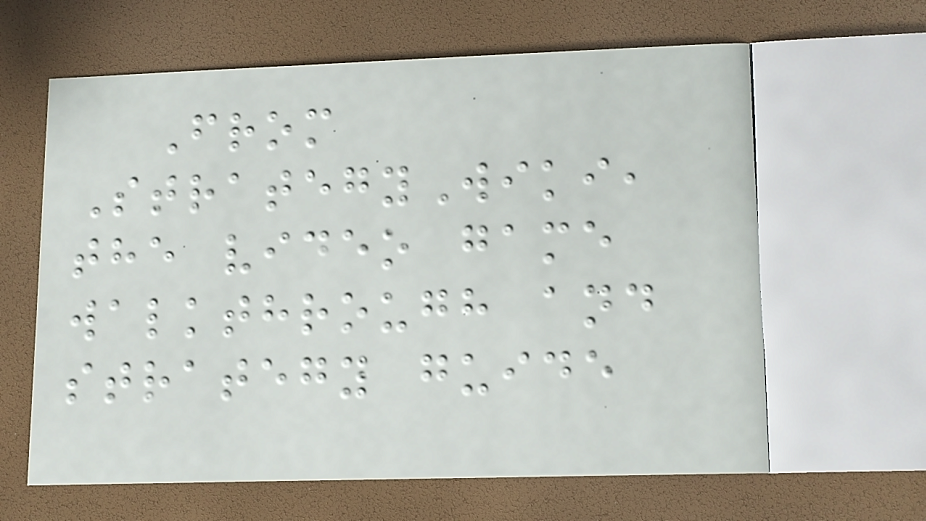From
StrategyWiki,
the video game
walkthrough and
strategy guide
